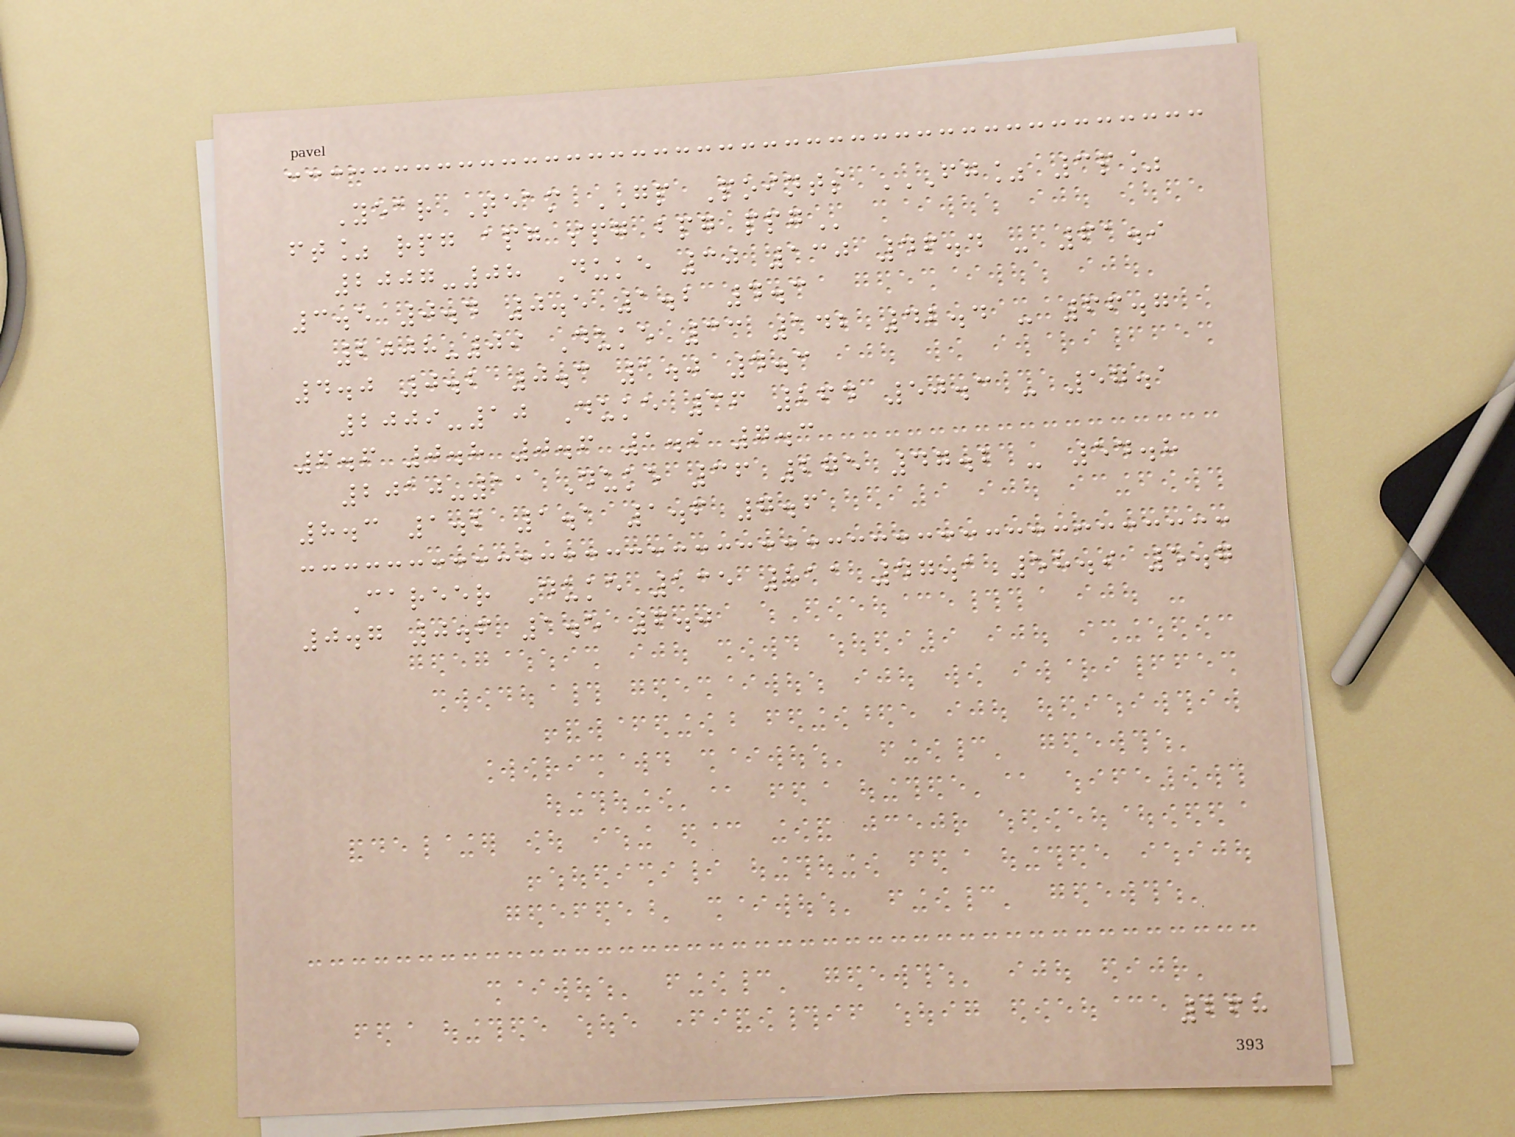Year Team GP Points FG% 3P%
FT% RPG APG SPG BPG PPG
2007-08 Duke 30 130 46.4 - 61.9
3.5 0.4 0.5 1.2 4.3
2008-09 Duke 33 142 42.4 - 66.7
4.0 0.2 0.3 1.0 4.3
2009-10 Duke 36 264 50.3 - 57.1
6.6 0.8 0.6 1.9 7.3
2010-11 Duke 36 275 47.2 - 54.8
8.3 1.2 1.1 1.6 7.6
Career Duke 135 811 47.1 58.9 5.7
0.7 0.6 1.5 6.0
268
